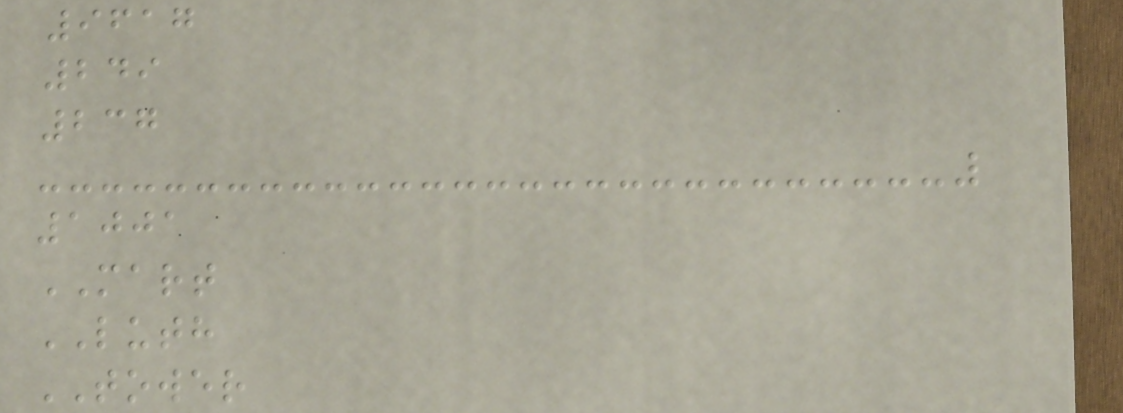9617
249
237
1001
MART
LUTH
TOWER
